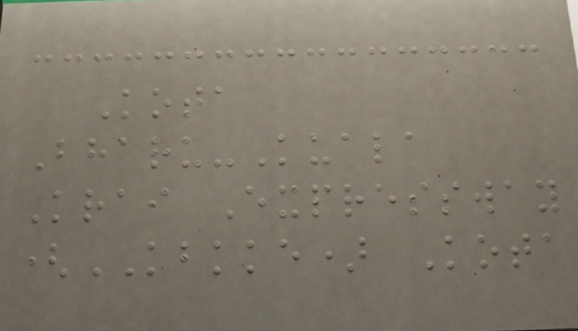Kota
Bharu-Kuala
Krai Expressway
(KBKKE) Kota
